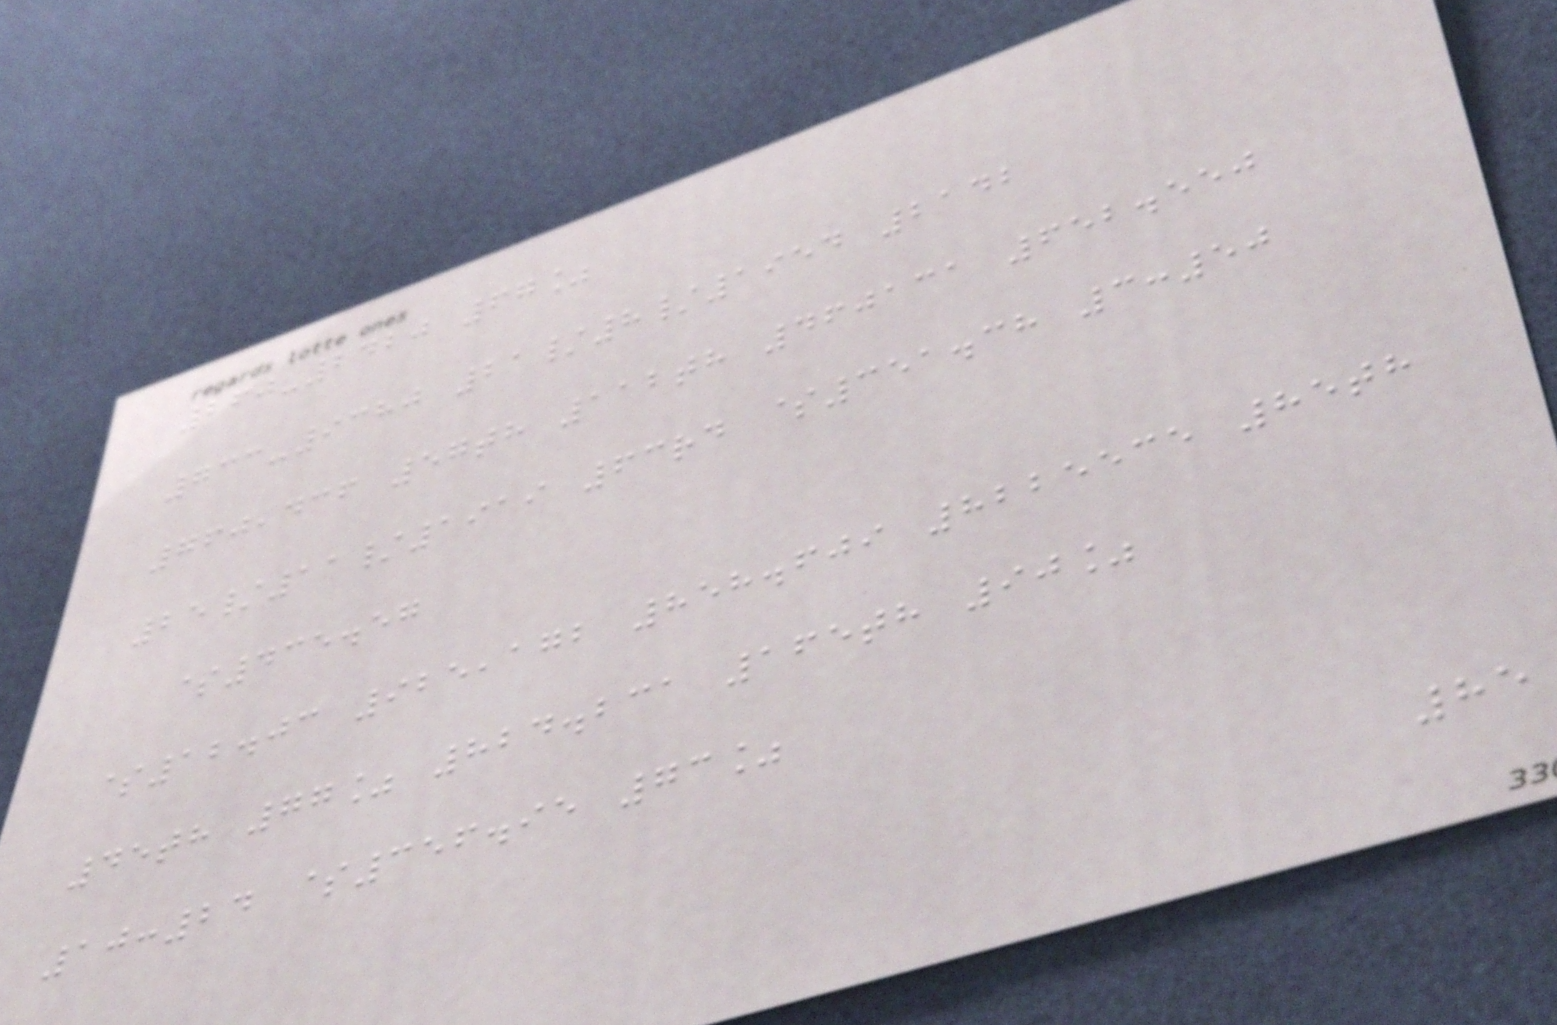260-2420 67%
733-9380 21/8/1954 2142
760,436 57th 112th 460131 652.550
25/11/1919 63rd $351.38 3:50
$435.57
$12.03 925,172 858.609 8225535 85th
45th 77% 824.231 165th 90%
10:24 $356.95 73%
85
